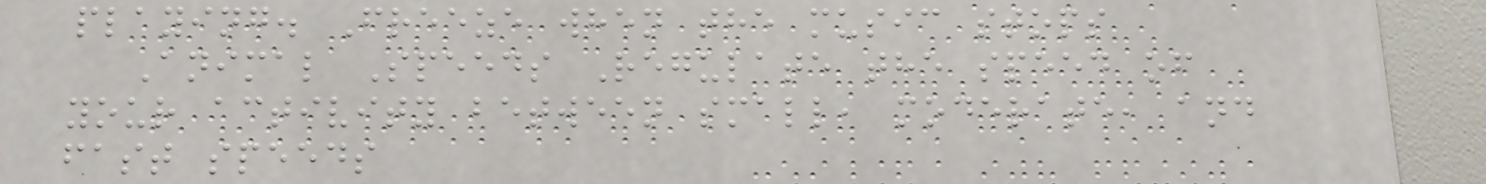playing. Freeze when the music stops
Animal Speeds Regulate the speed of
your activity between small, moderate, and
fast speeds
